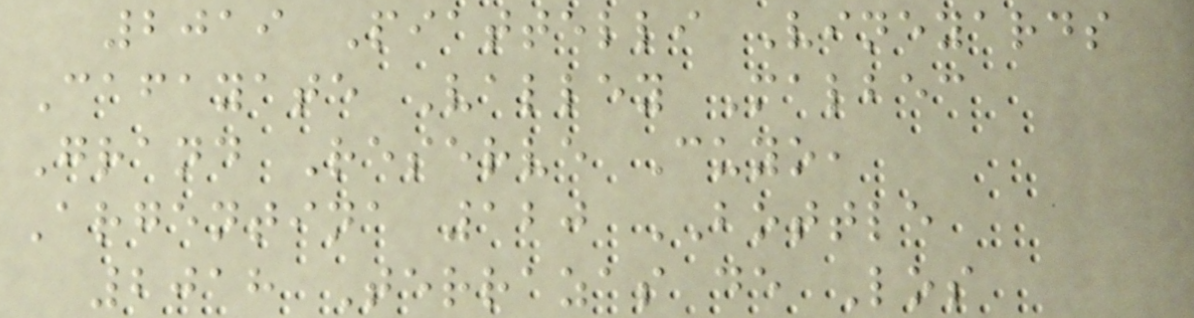2019 Piattelli Vineyards
Cafayate Valley Malbec
Grand Reserve Cuyo,
Argentina 120 BOTTLE
2018 Terrazas de Los
